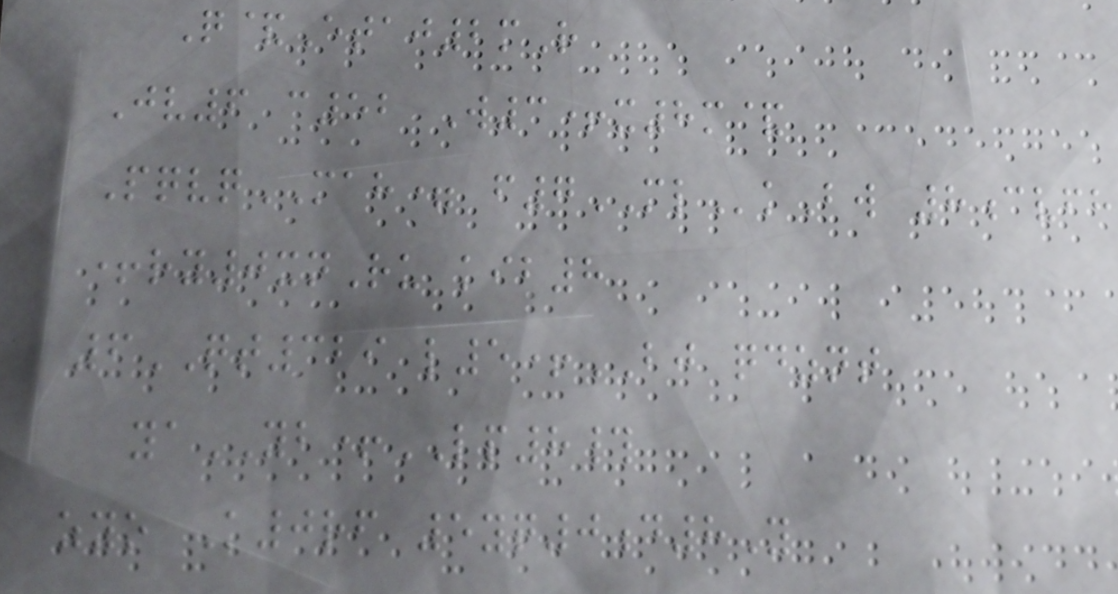Q&Etaj2mR
Jv6 c52 W3+x8m&
PqvqMAH= f7MLkBw 8cvfh
+ry0xnRu kib8
6QT329 l5+BJ qdznt
yaYB+LP8#
zyo K0rf 5yq0d8Y
